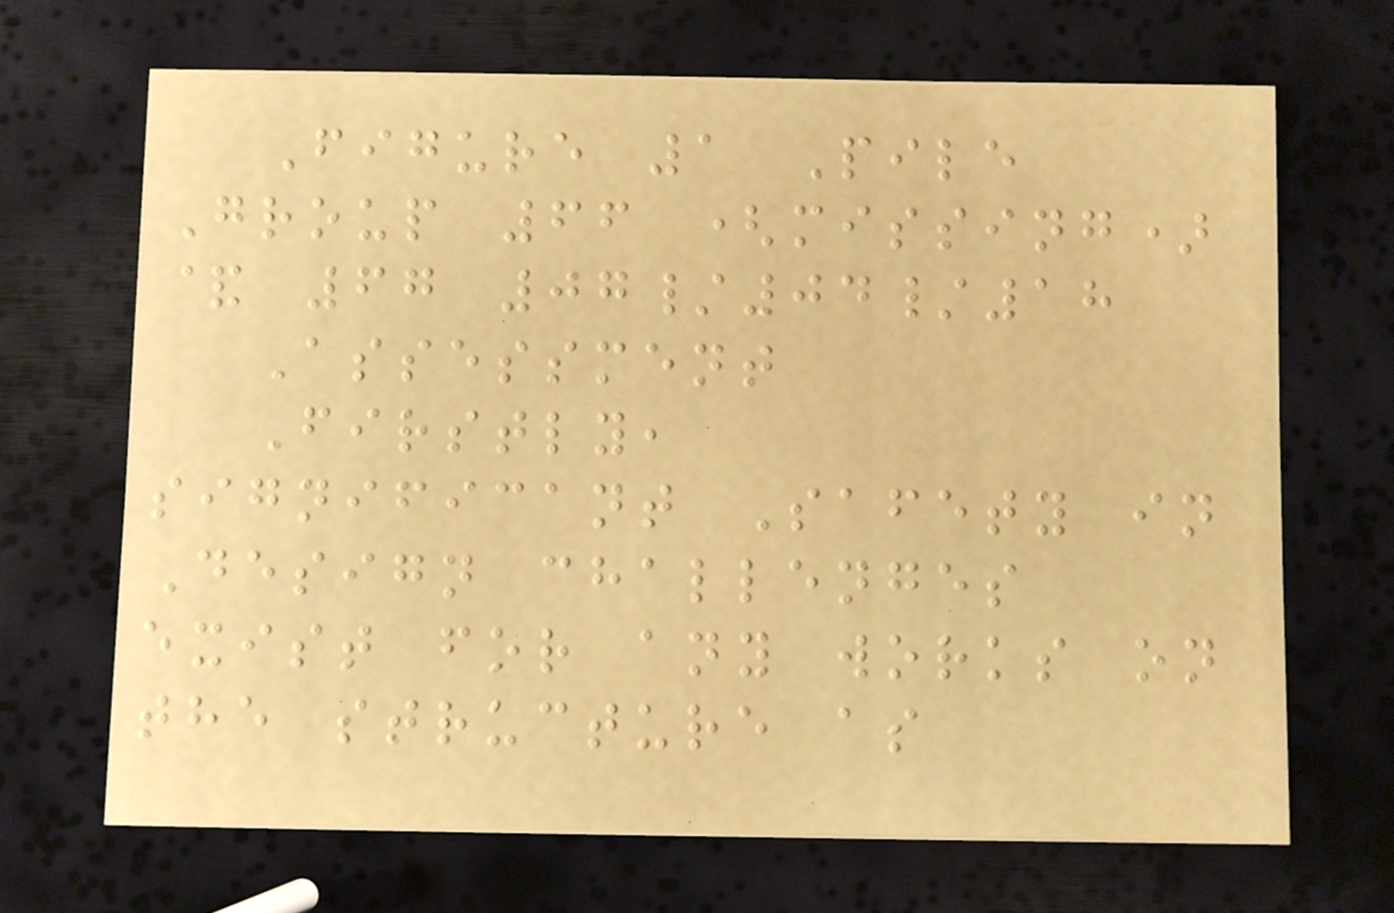Figure 1 Pile
Group 66 (missing)
& 67 07/04/18
Assessment
Firstly,
significant Safety in
Design challenges
exist for any works on
the structure as
